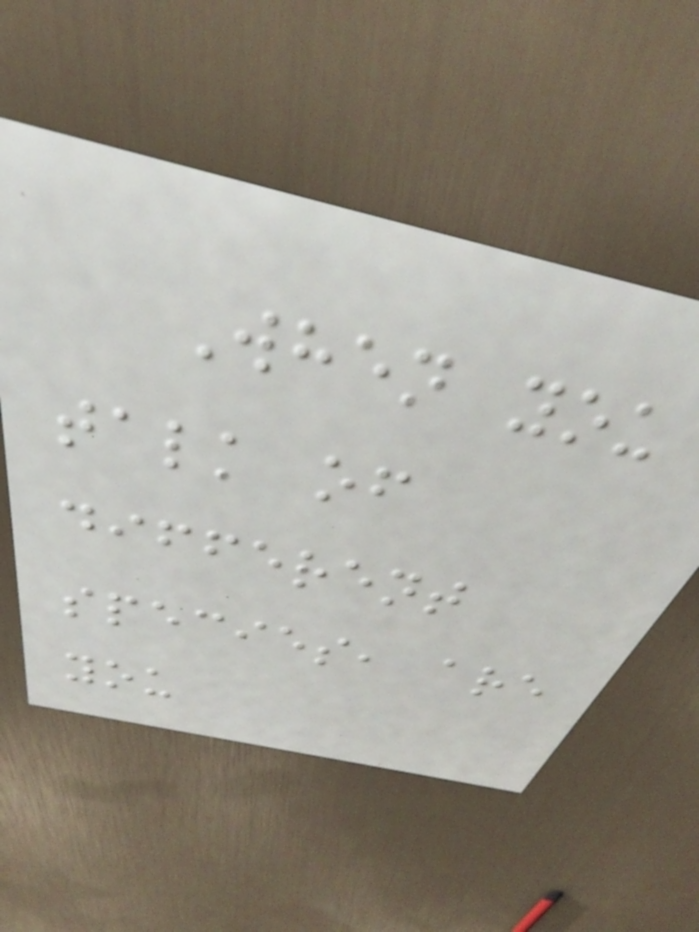When you
talk of
different
species, are
you
